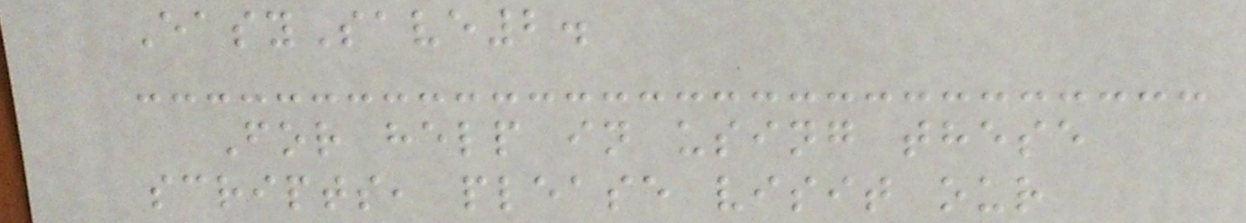EasySave2.
For help in using these
scripts, please visit our
